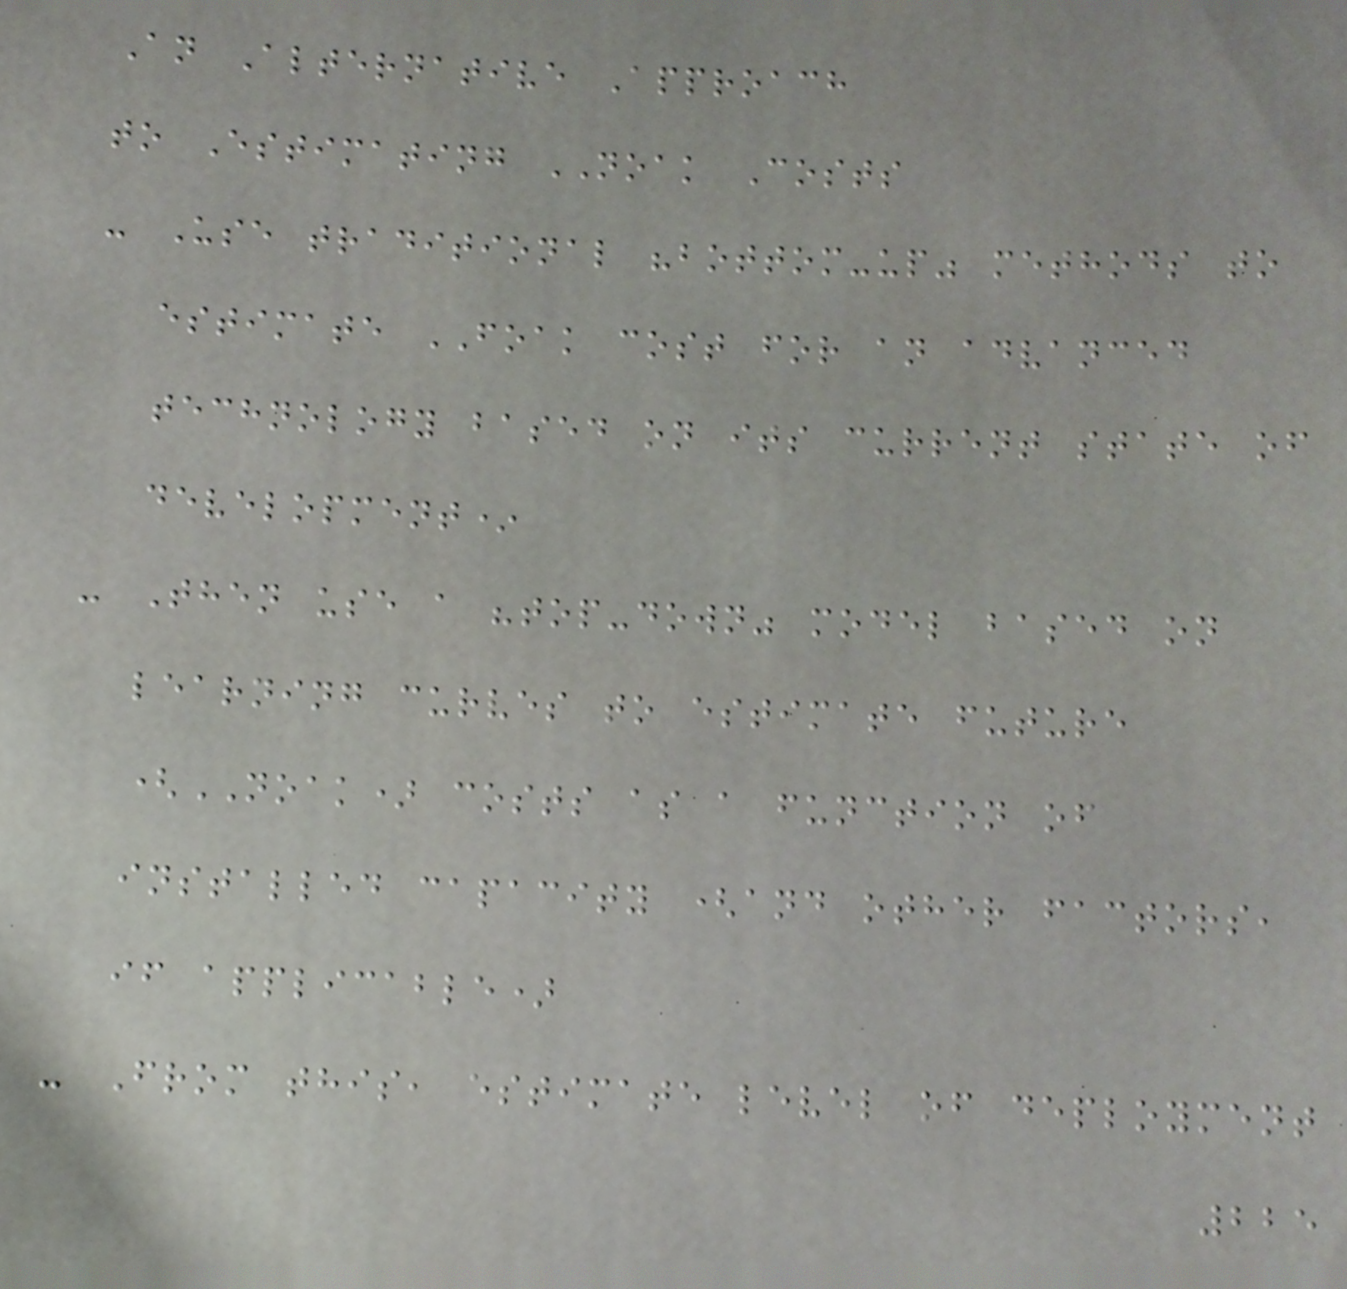An Alternative Approach
to Estimating NOAK Costs
- Use traditional "bottom-up" methods to
estimate FOAK cost for an advanced
technology based on its current state of
development*
- Then use a "top-down" model based on
learning curves to estimate future
(NOAK) costs as a function of
installed capacity (and other factors,
if applicable)
- From this, estimate level of deployment
225
